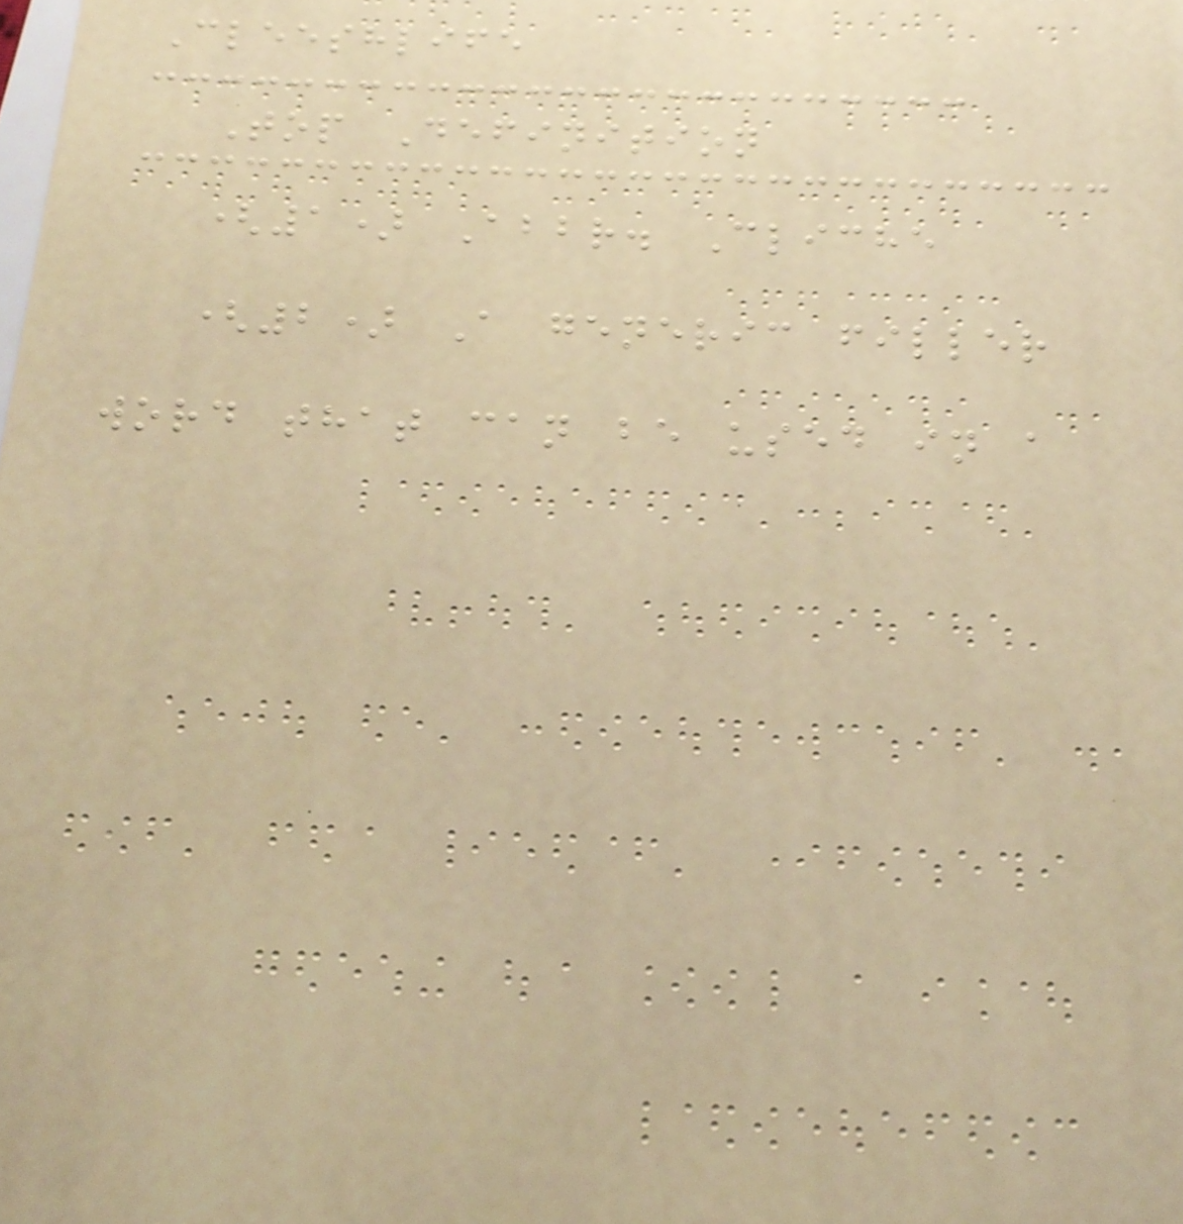Cleeshlife
Top Definition
(1) Abbr. Cliche
(2) A generic filler
word that can be used in a
